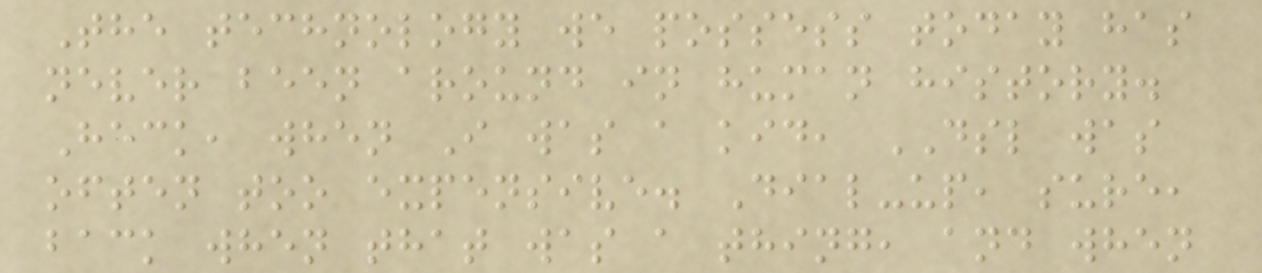The technology we possess today has
never been around in human history.
Heck, when I was a kid, DSL was
often too expensive. Dial-up, sure,
back when that was a thing, and when
